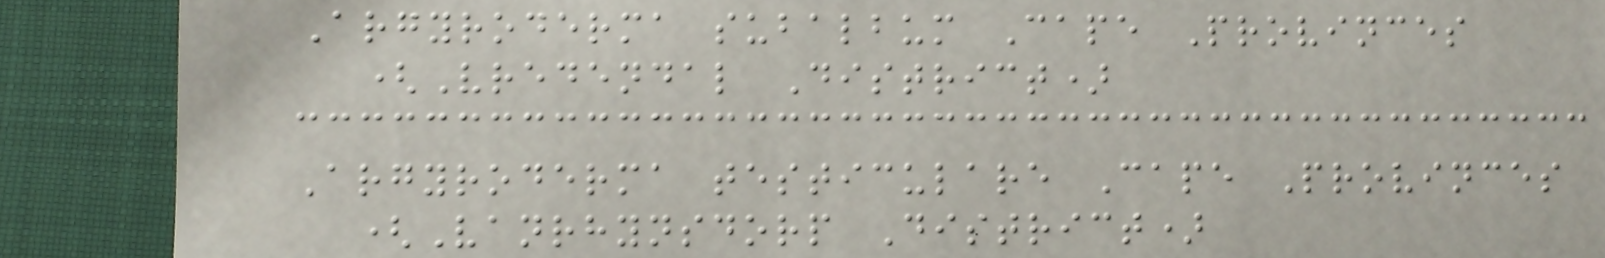Argyroderma subalbum Cape Provinces
(Vredendal District)
Argyroderma testiculare Cape Provinces
(Vanrhynsdorp District)
